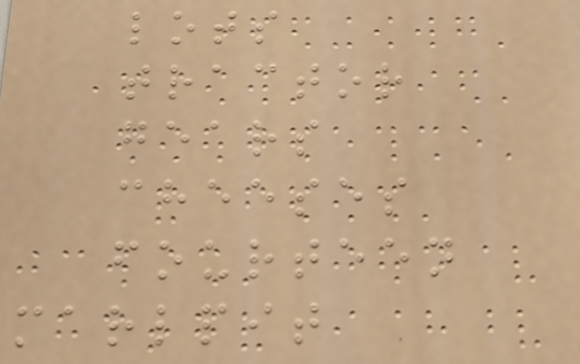lots
tractor
gears
cheeses
fourteen
marlpit
